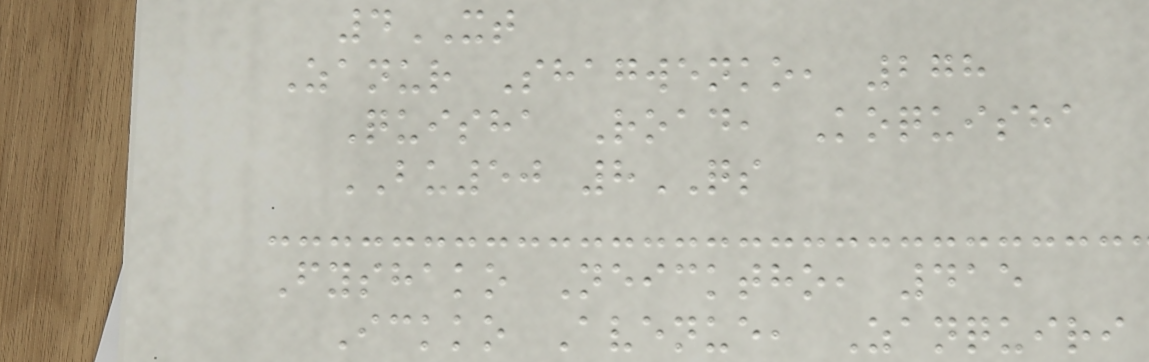4XT
Zanur Shagwenko, 278
Quisha Road, Koquisha
BU50 8QS
Fyshako Neicktho, 415
Ickko Avenue, Zanquiri
